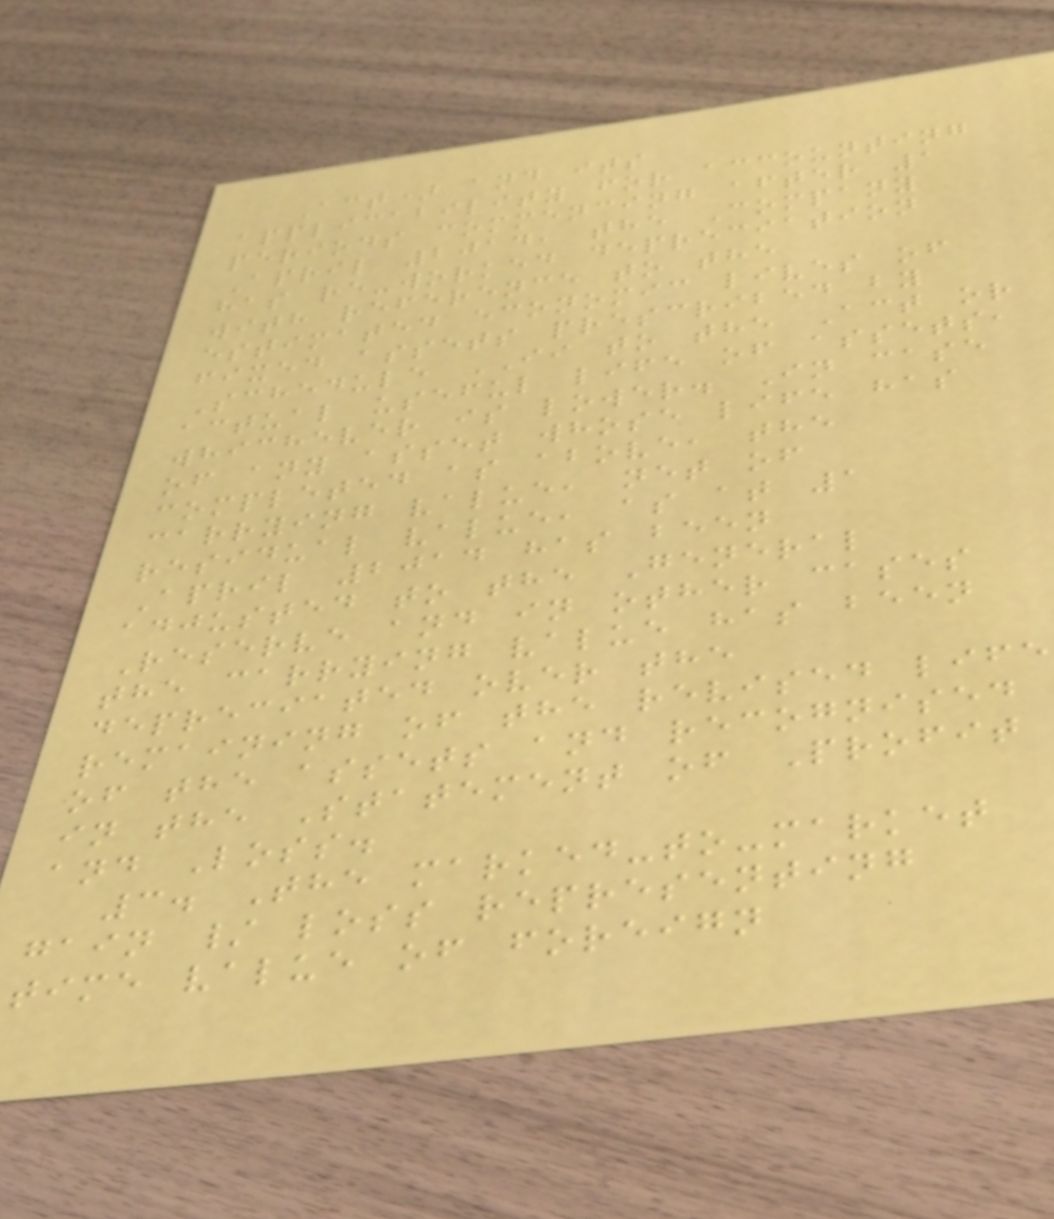Act) and its
applicability for accounting
periods commencing after 1
April 2014, the Company
has re-worked depreciation
with reference to the
estimated economic lives of
fixed assets prescribed by
Schedule II to the Act or
actual useful life of assets,
whichever is lower. In case
of any asset whose life has
completed as above, the
carrying value, net of
residual value, as at 1
April 2014 has been
adjusted to the General
Reserve and in other cases
the carrying value has been
depreciated over the
remaining of the revised life
of the assets and recognised
in the Statement of Profit
and Loss.
3. The marked-to-market
gain / loss representing
time value of foreign
